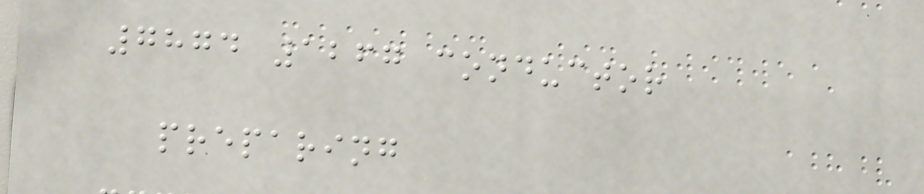7874 1267 conductor
preparing
